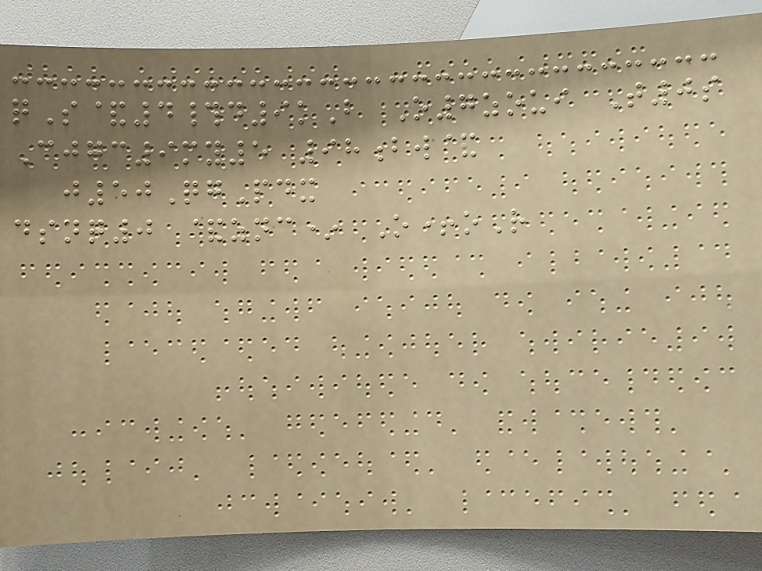qS&4#d9kB O7zoui T0s
Cjgc9my5 98bw&
j50QgPdx
dsnq0 &znc* O+oR
